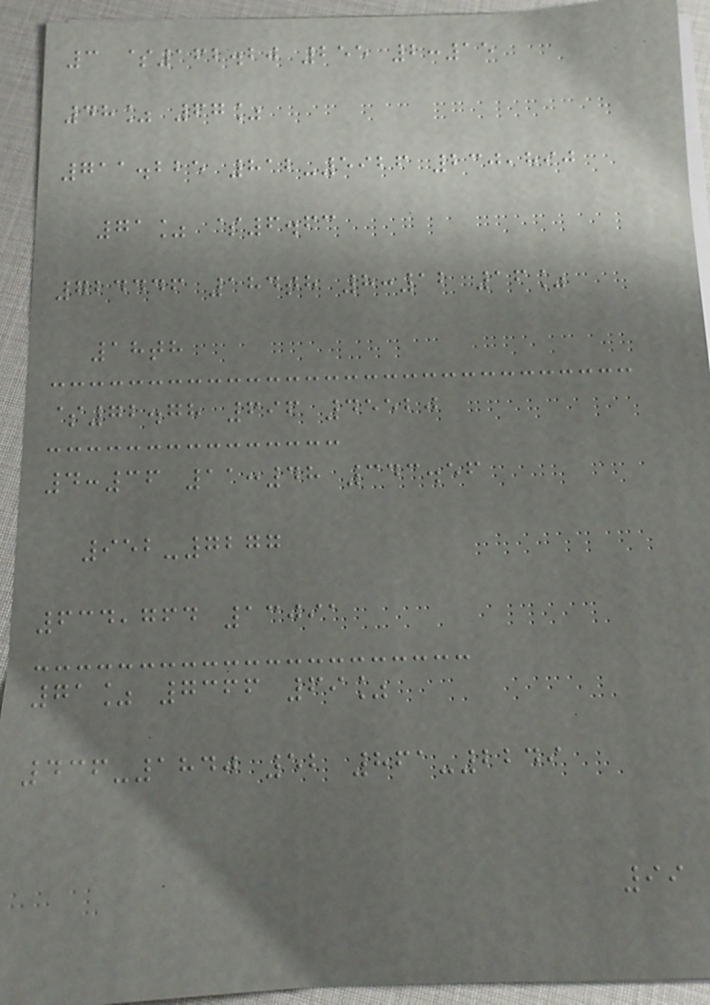3 $162.20 255 2:15
48% 67%
711.225 812-5926 230,890
71% $6.63
724446 184th 8:12 16%
18th
$72.78 696 45520
4:36 11:48 343.56
952-7277
634,764 13091
71% 7366 69%
436-1840 52 861-2249
99
